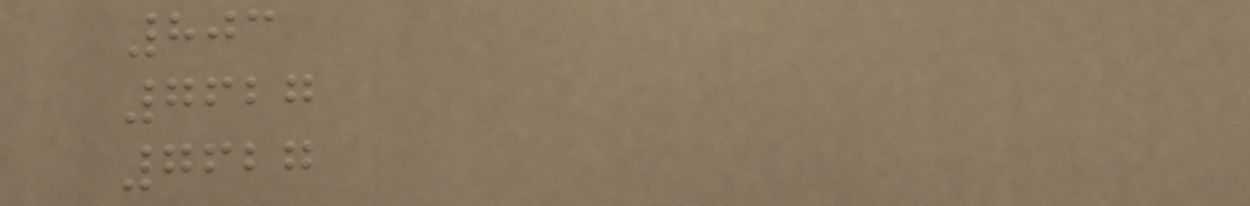803
7627
7627
